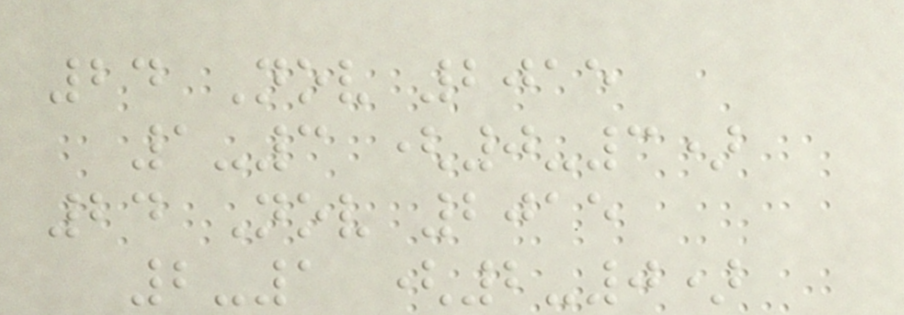24 Nov 2015
1-3 (0-3)
24 Nov 2015
2-1 (2-0)
